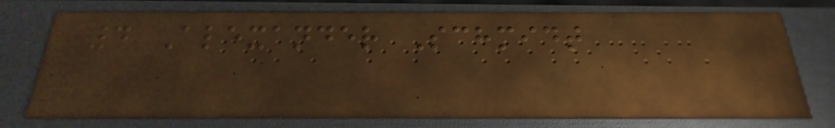4 Alexander Schmidt
